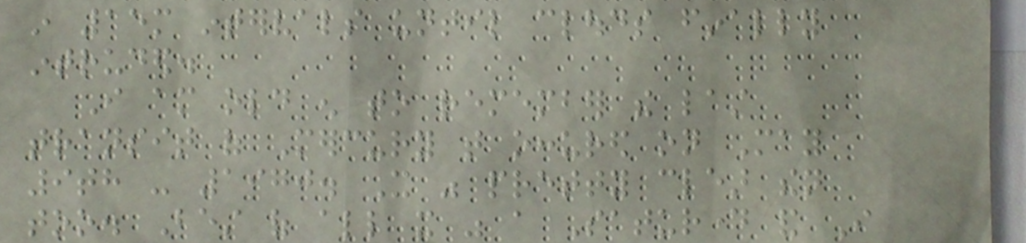in 15m intervals until clouds finally
intruded.
I am old enough to remember the last
transit of Mercury that occured on May
9th - 1970. It was pretty clear then
too. Best of all it was a Saturday and I
